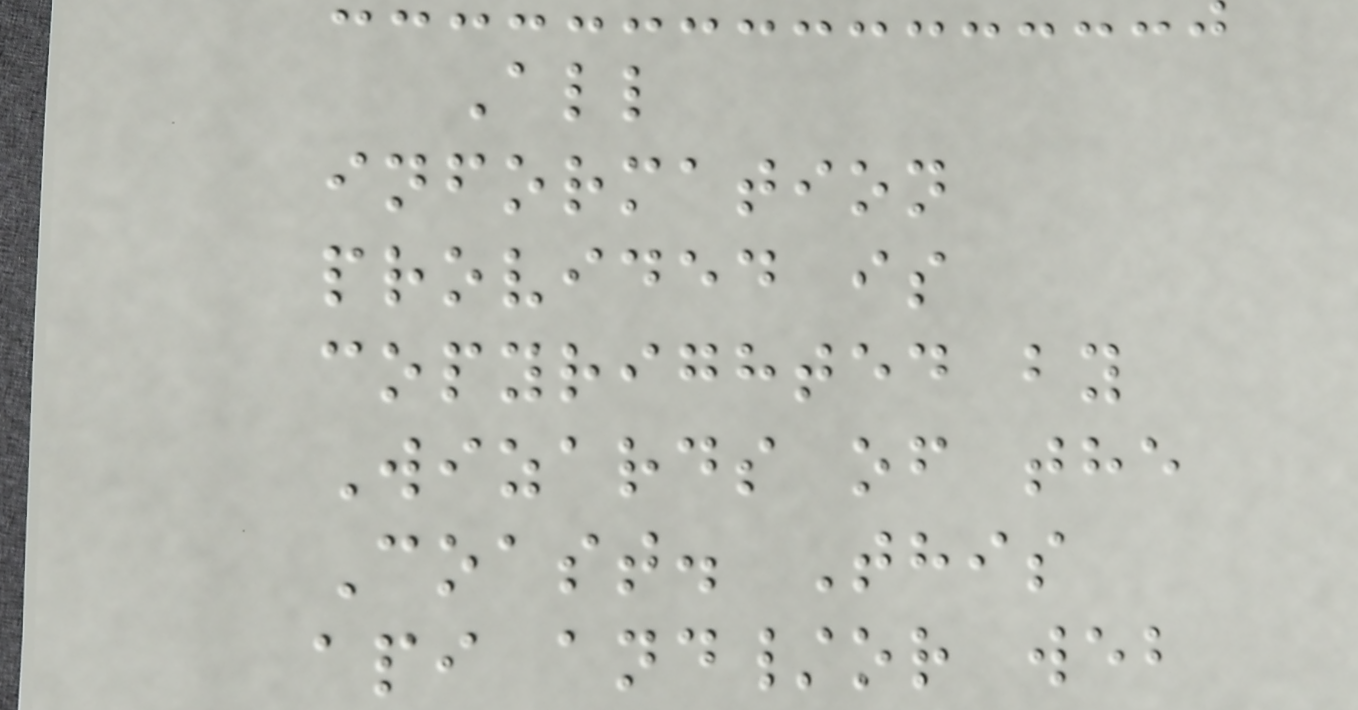All
information
provided is
copyrighted by
Wizards of the
Coast. This
api and/or web
